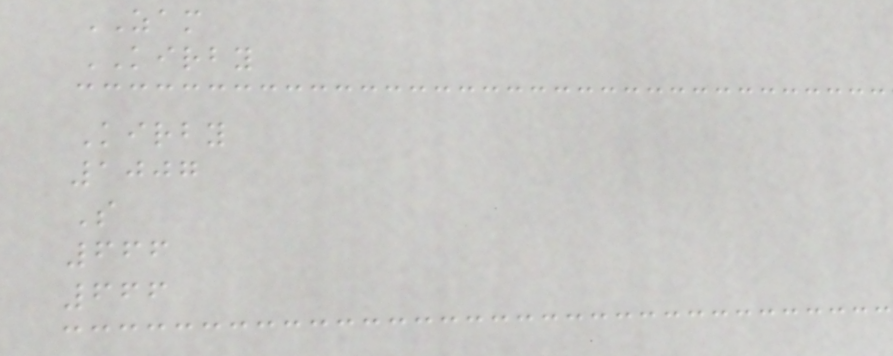ZAM
KIRBY
Kirby
1007
S
666
666
